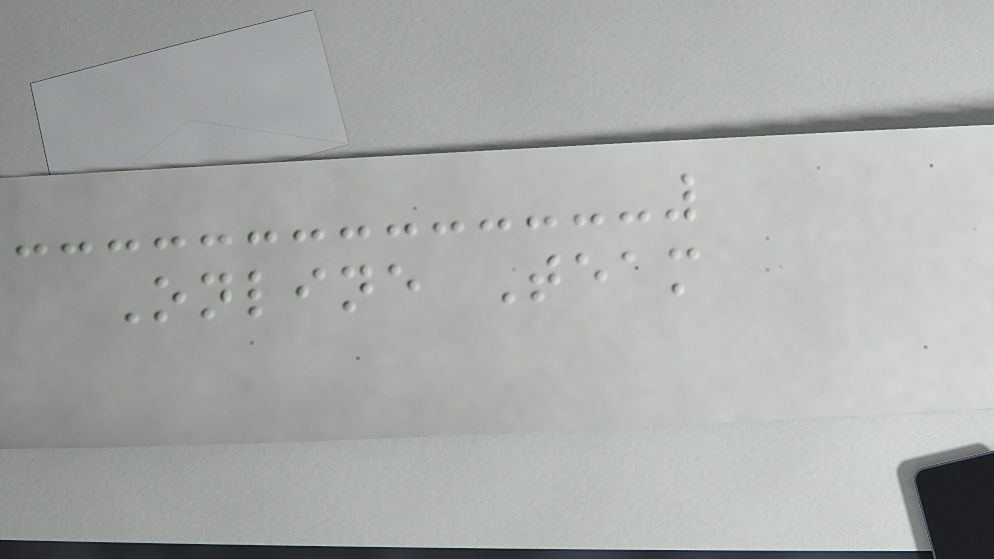Online Team
